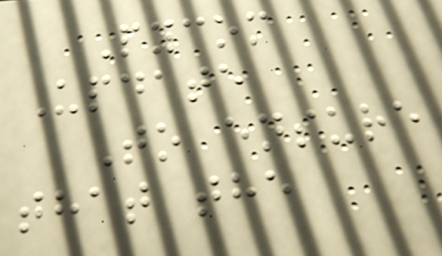Pycom
Update
To ensure
that the
